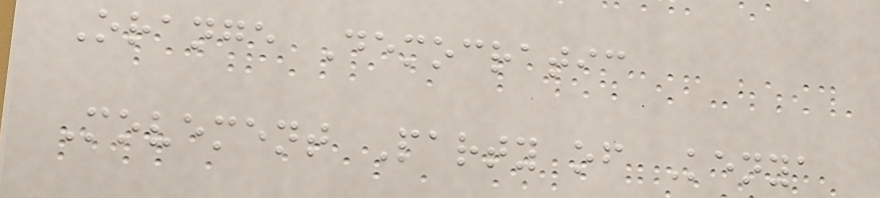Orange Democratic
Movement Party of Kenya
